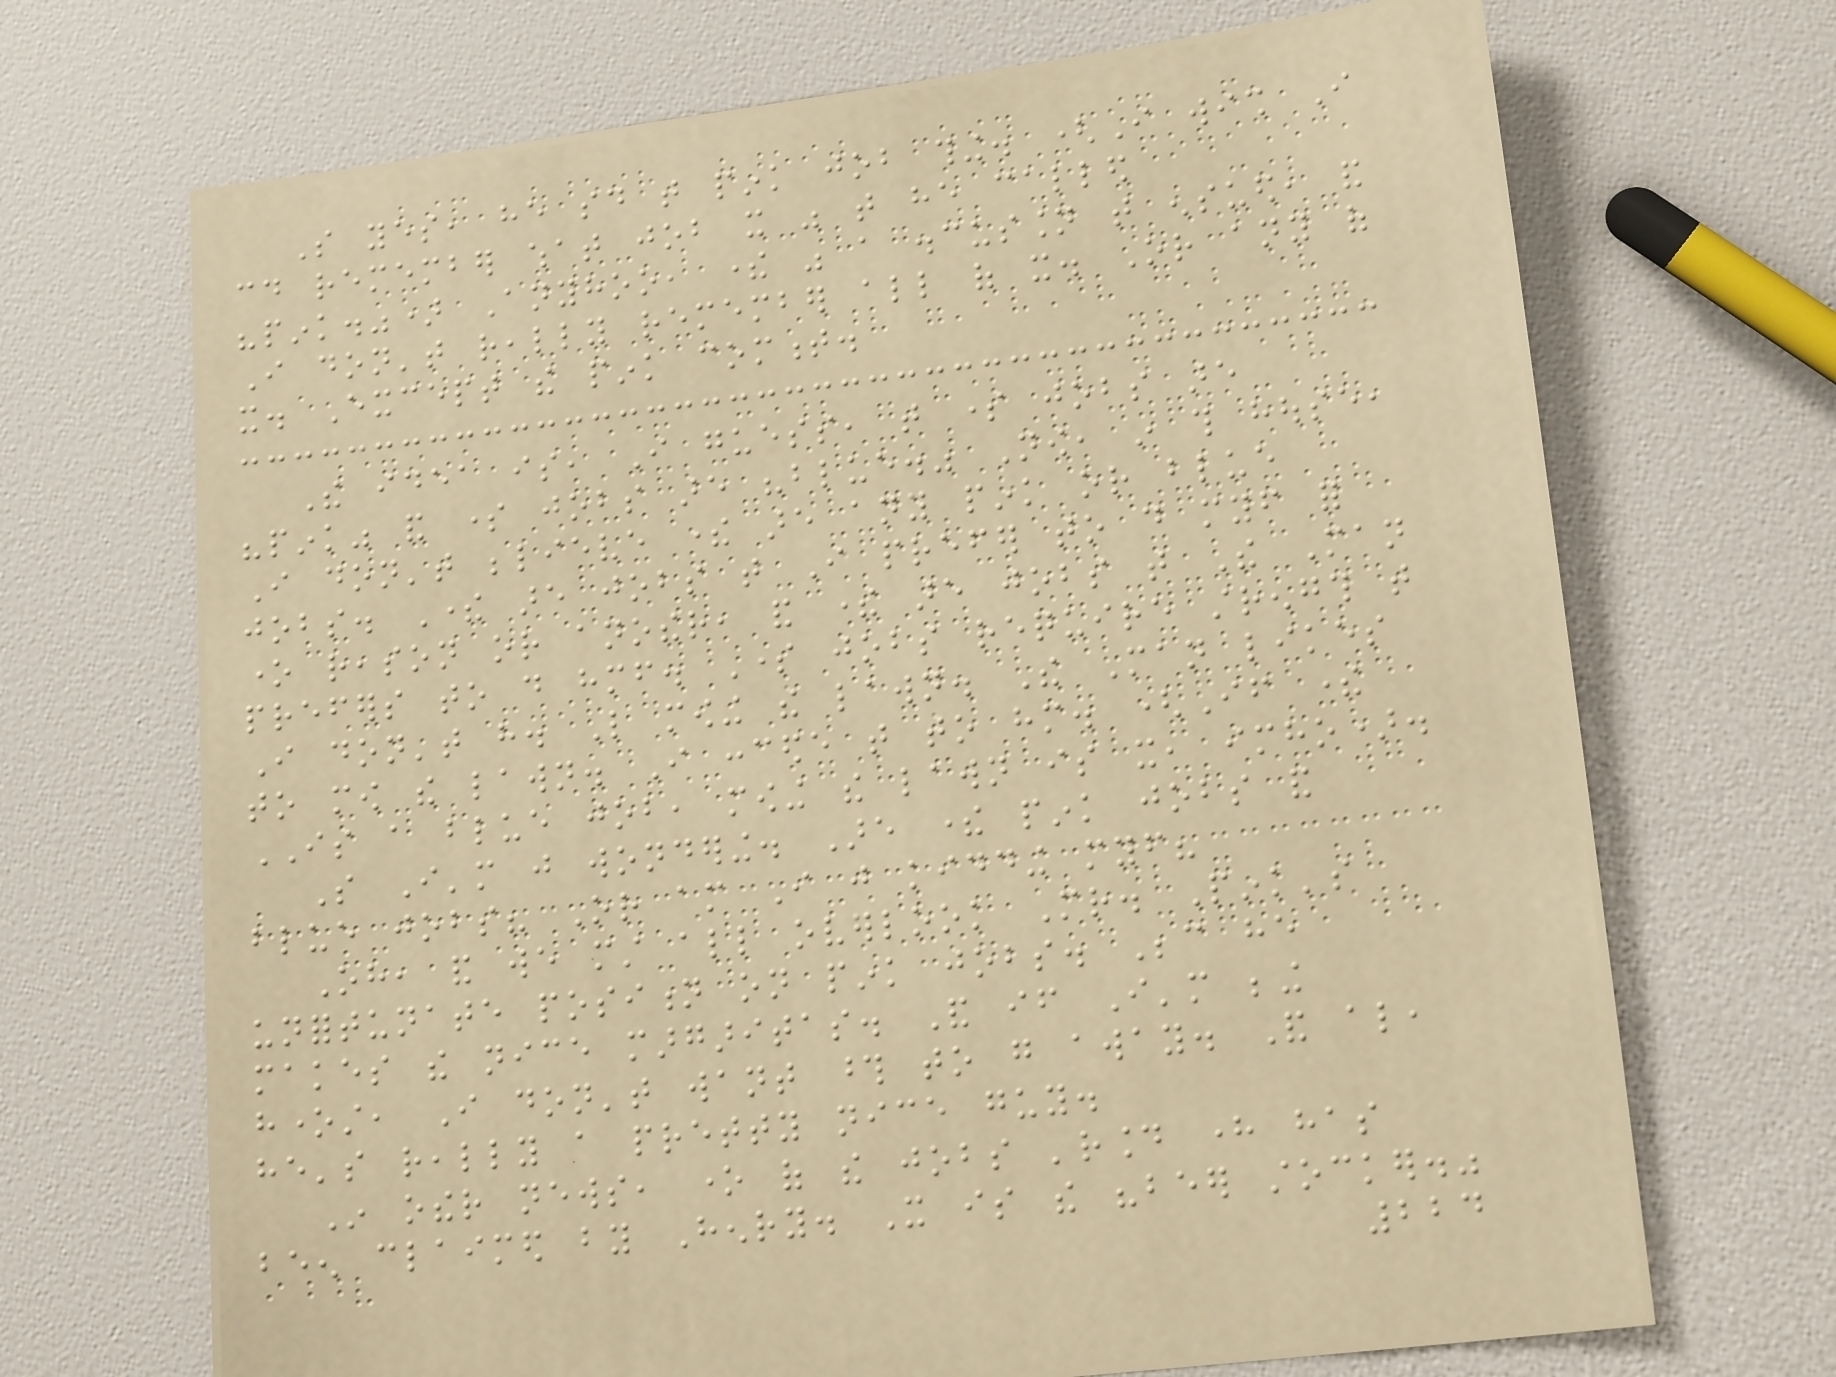So yes, he said that pink job thing. (I wish I
could remember what job it was that he called
"pink.") Anyhoo, there was a discussion that ensued, and
I don't really remember all of it. Or any of
it. Except the pink comment.
The idea is, I guess, that some jobs are
"pink" and some jobs are "blue." Now, in this house,
I don't believe there are any pink or blue
jobs. There are jobs that I prefer to do myself for
one reason or another, and there are jobs that The Man
prefers to do himself. Some jobs require strength that
I don't have. Like mowing the lawn. The Man likes
to mow the lawn. I concede that to him. (If there
IS a blue job, mowing the lawn is it, imho).
So I'm just wondering. Are there pink jobs and
blue jobs? Or am I just kidding myself?
Oh, and we must all overlook Mr. Pink's
unfortunate position on pink jobs. Because he
makes the nice margaritas. And if I'm being
honest, I don't want those to go away. And also,
he's really a pretty nice guy.
In other news, one of the jobs 'round here has
been claimed by Henry. It is the "beer stocker."
224
